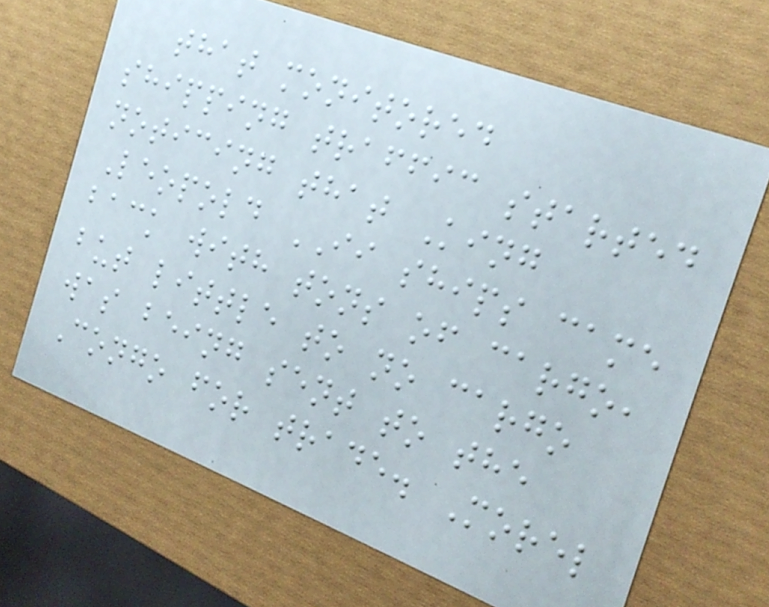that monitored
shipping traffic started
noticing that King
Leopold II ships came
back with tons of cargo,
but little to no cargo
was being sent to the
Congo for trade. Morel
